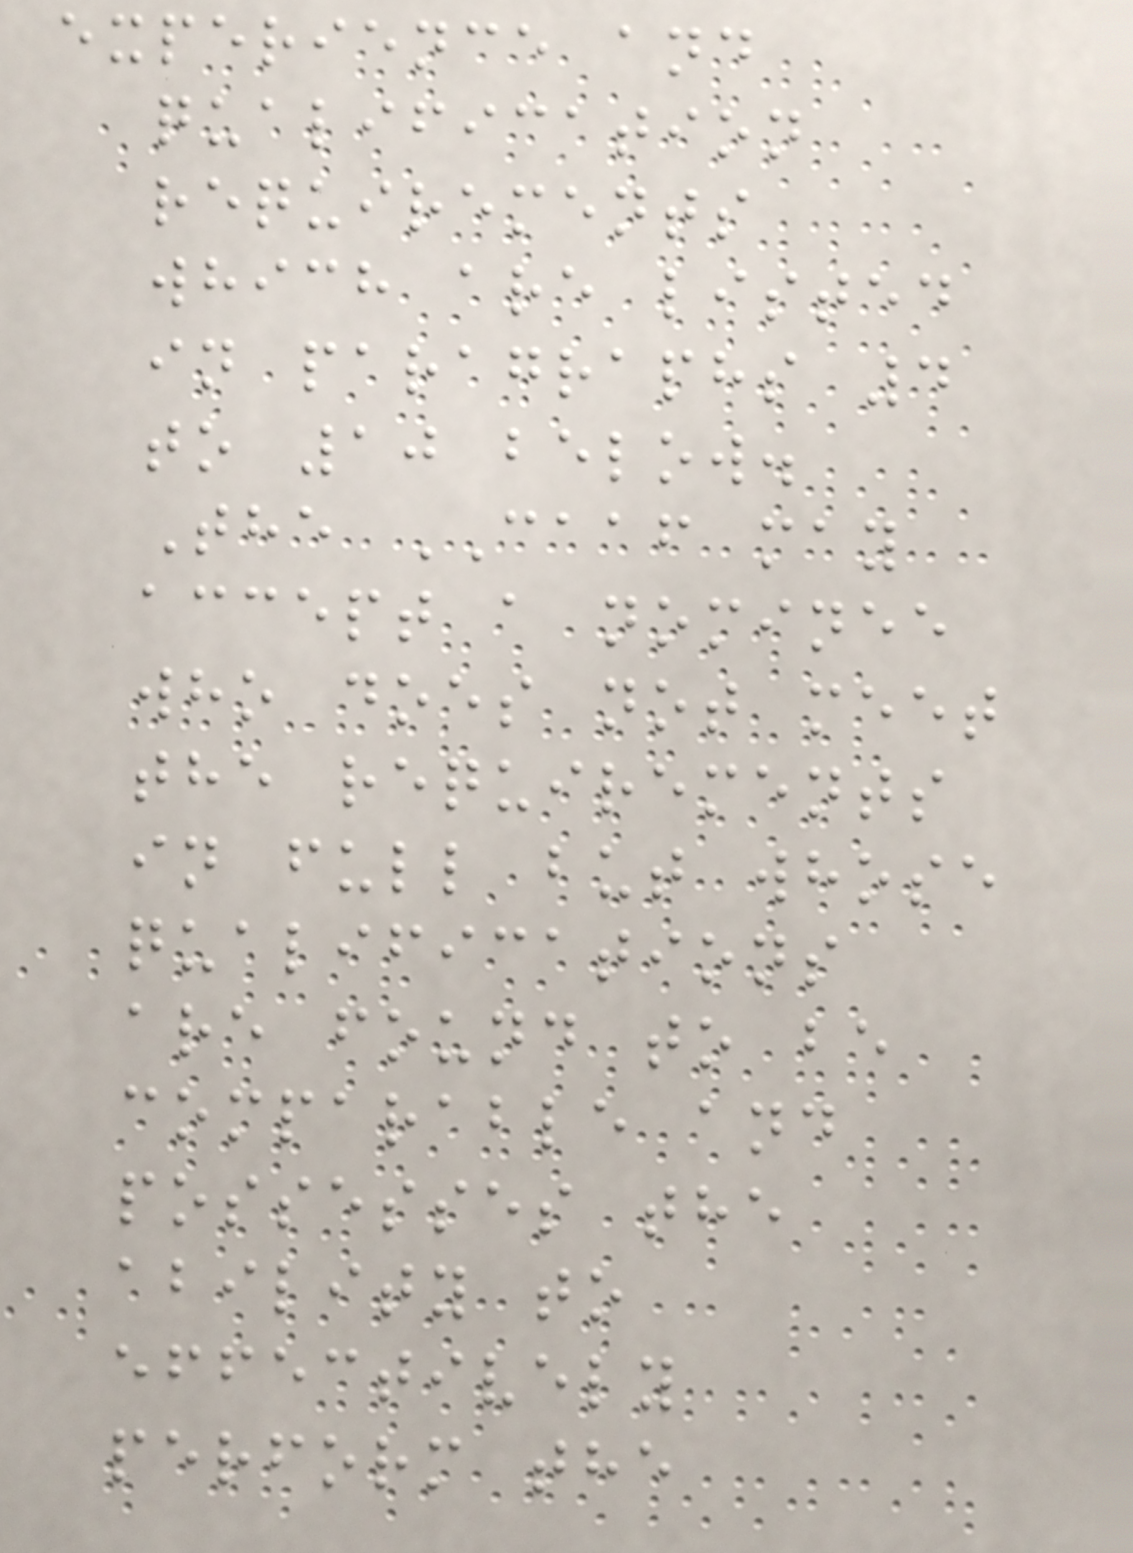experience and
qualification
requirements
which are listed
in paragraphs 4
to 10 below.
The CAAF may
accept a nominee
who does not meet
the requirements
in full but whose
qualifications
are found to be
comparable and
possesses the
ability to
effectively
perform the
